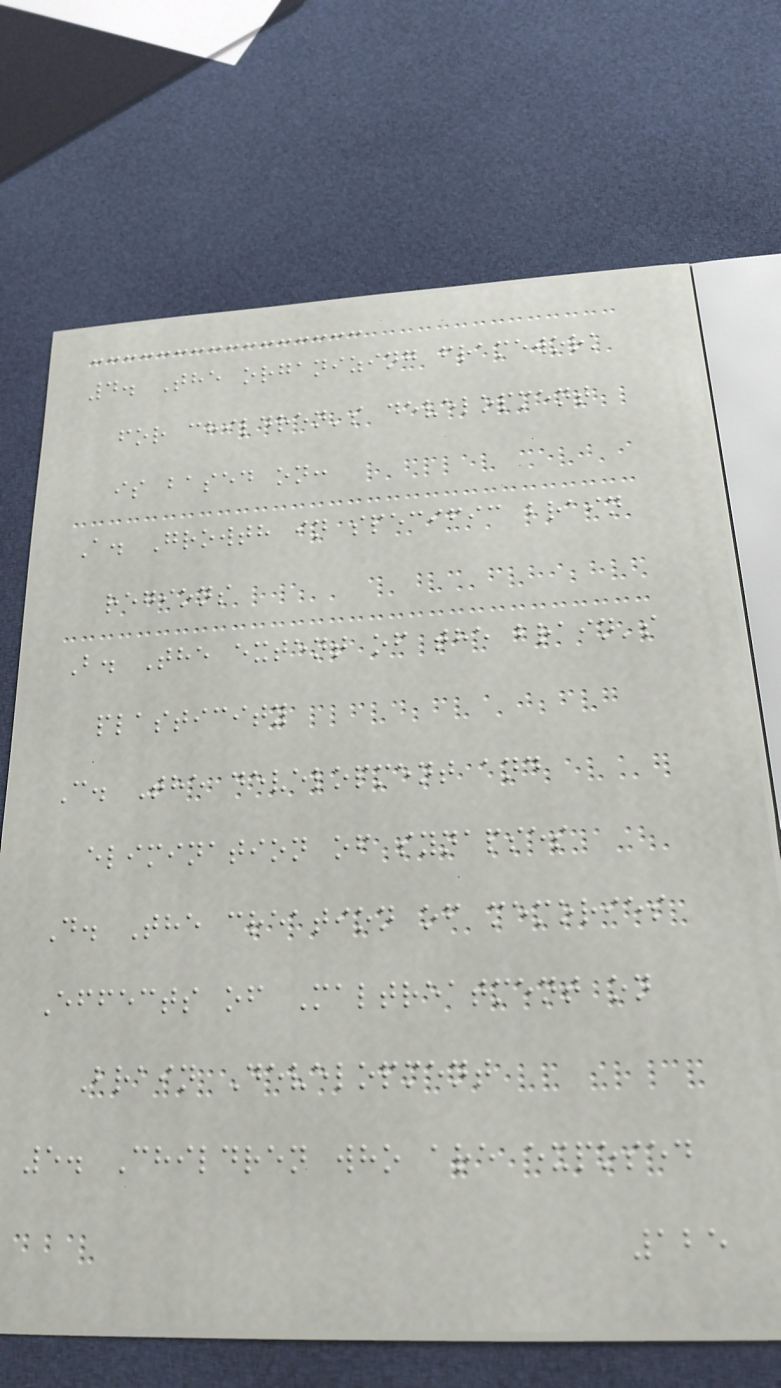4. The organizing framework
for children's development
is based on:
A. Growth in specific brain
regions
B. The extent of the brain's
plasticity
C. The development and
elimination of synapses
D. The creation of memories
Effects of Maltreatment on
Brain Development
5. Children who are exposed
125
